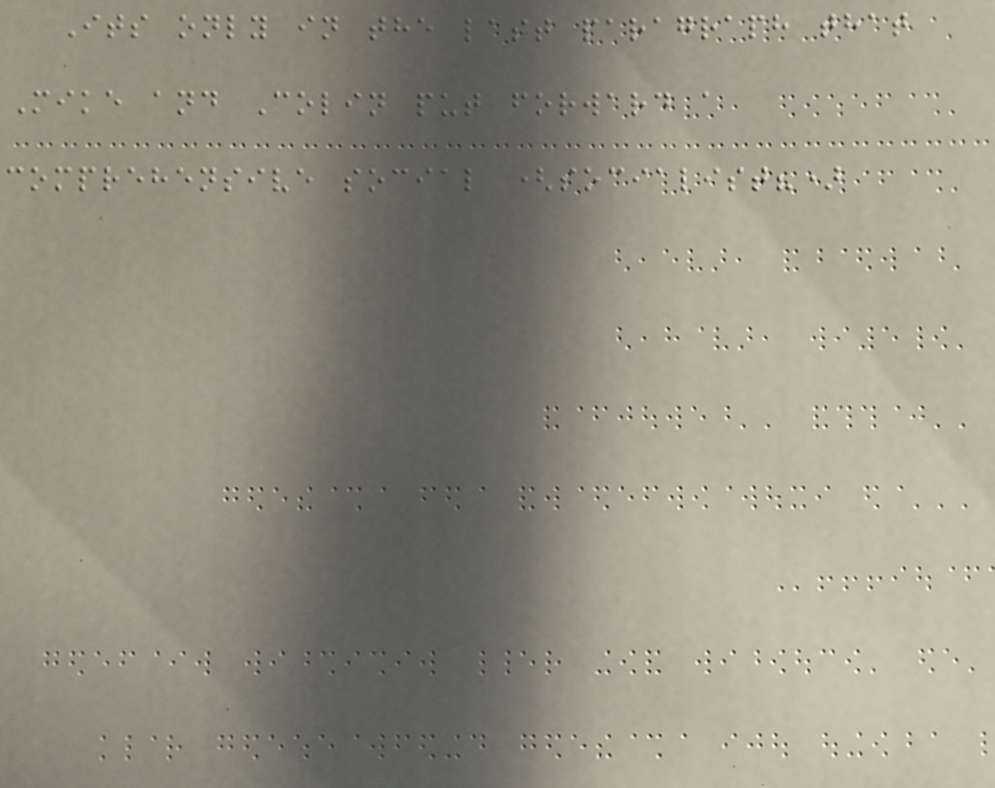Its only in the last paragraph that
Mike and Colin put forward a
comprehensive social (socialist?)
